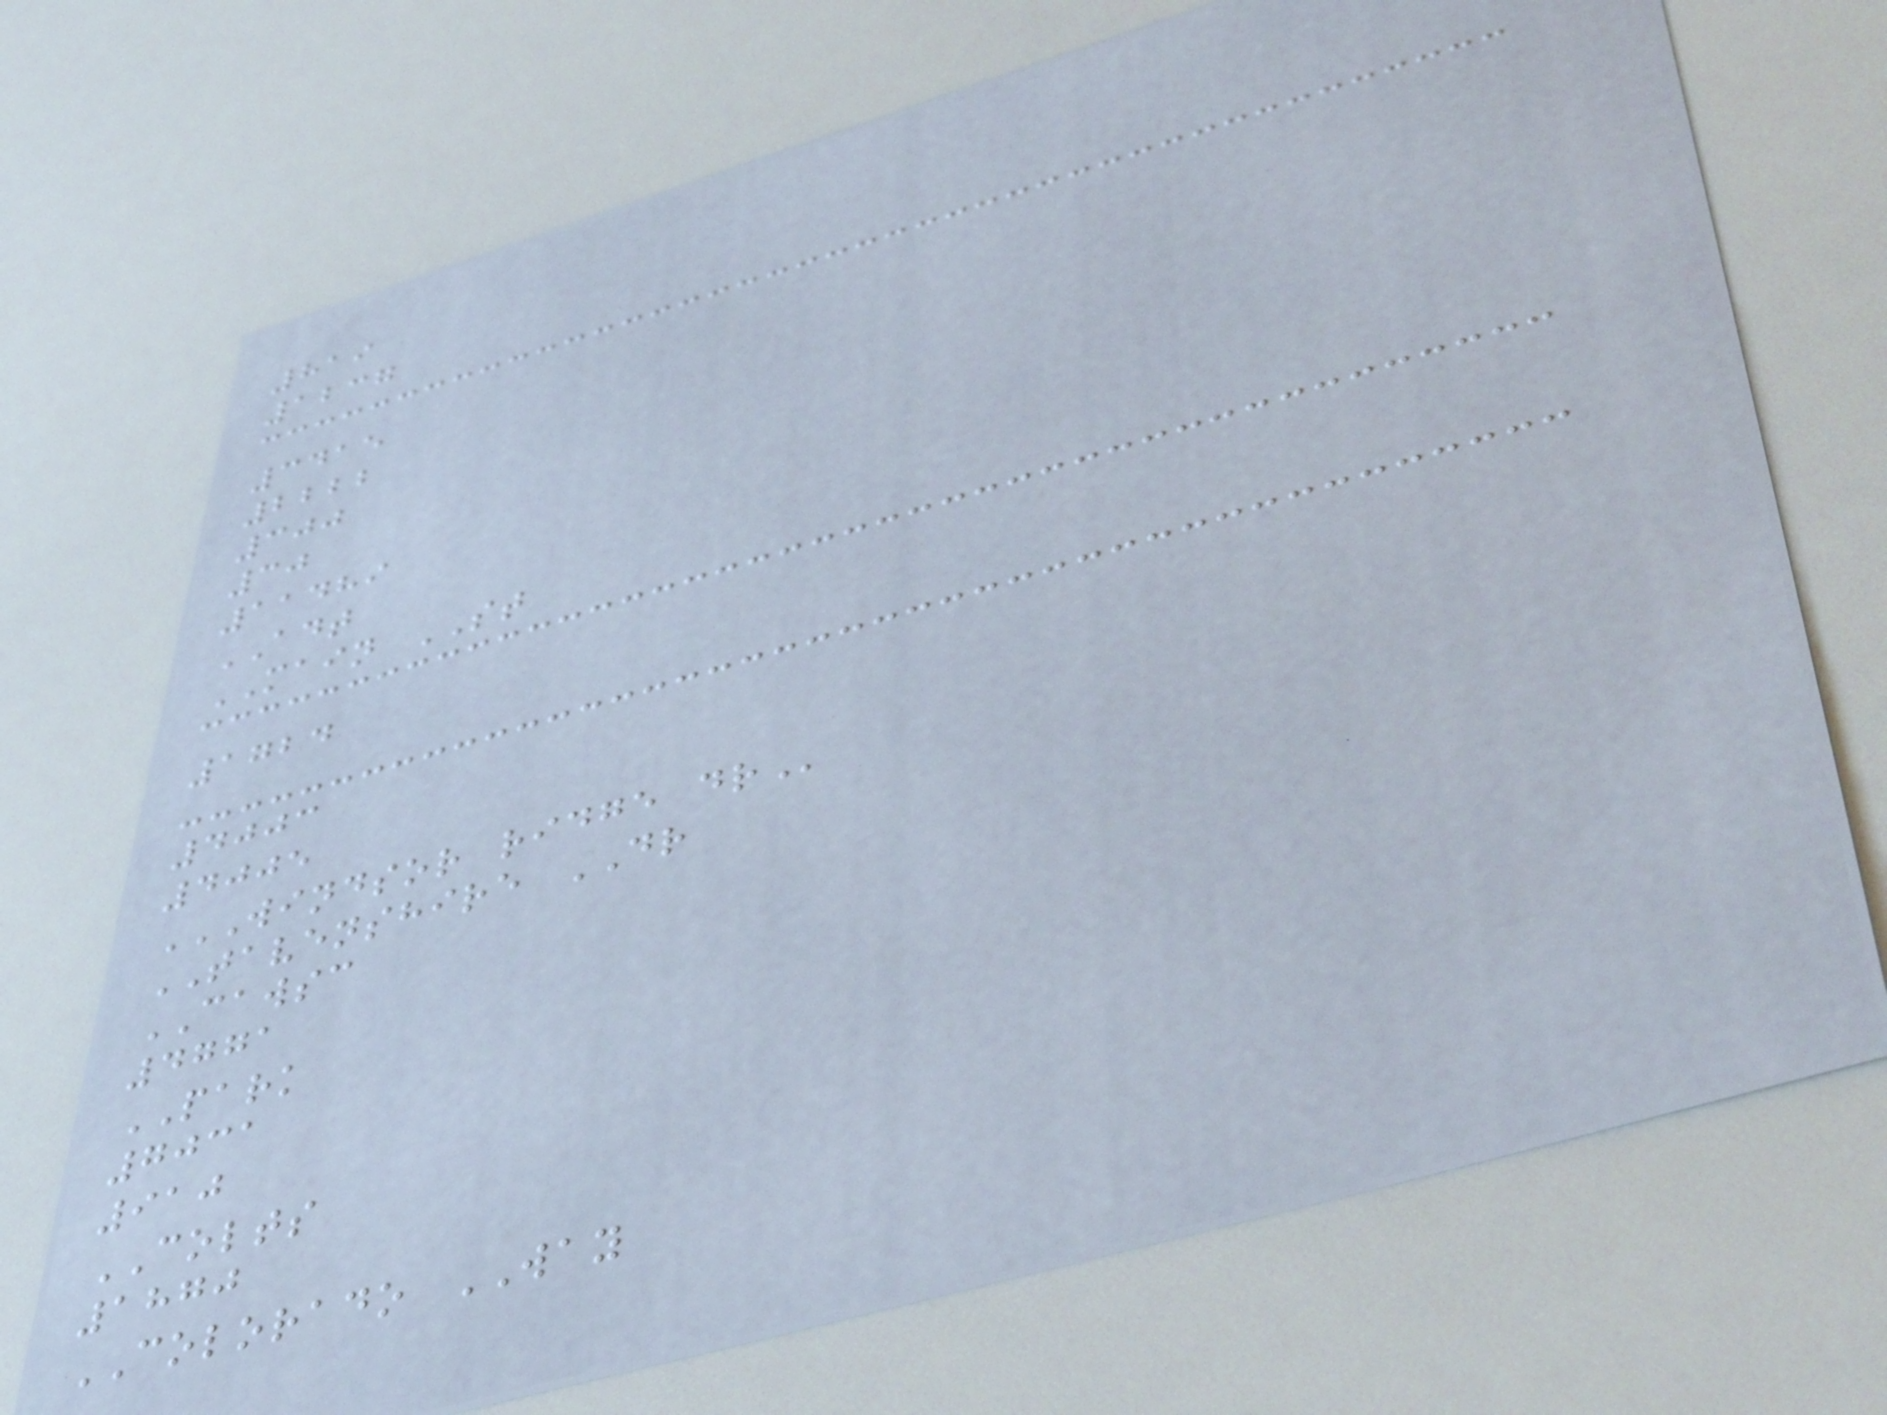819
1237
3415
2222
300
30
11489
ADT
MAIN ST
1724
4003
4005
WINDSOR RIDGE DR
TAVENSHIRE DR
CAWSC
4771
PARK
7031
910
COLTS
1870
COLORADO WAY
